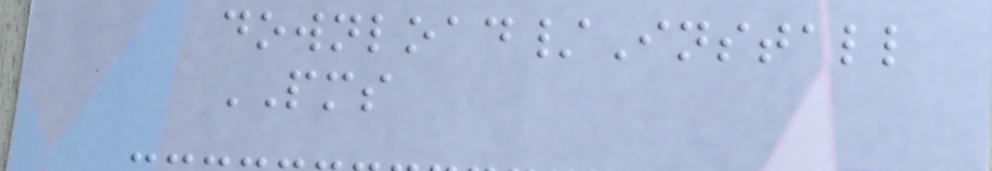download/Install
PMS
